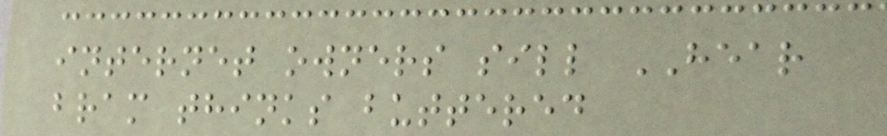internet owners sill HEAR
bram thinks buttered
